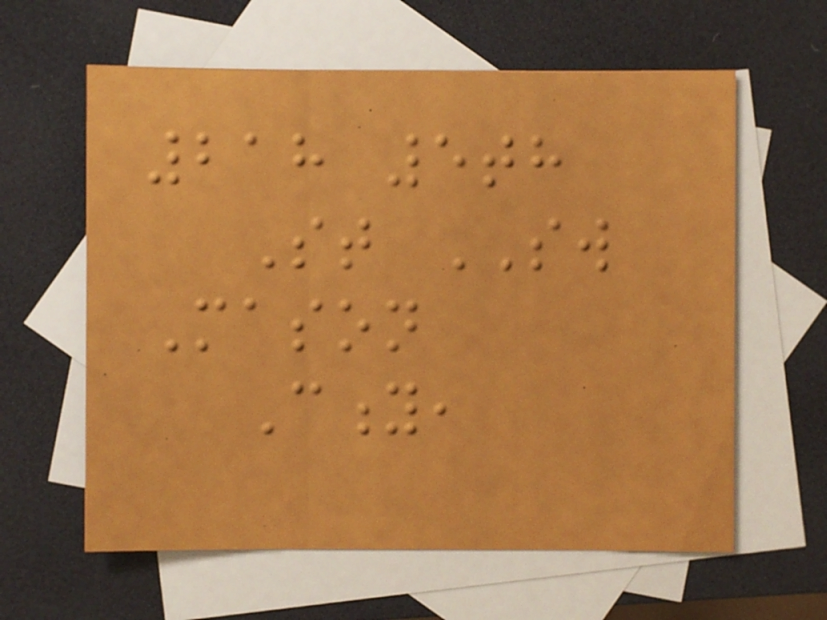218 5th
St SW
Mason
City,
